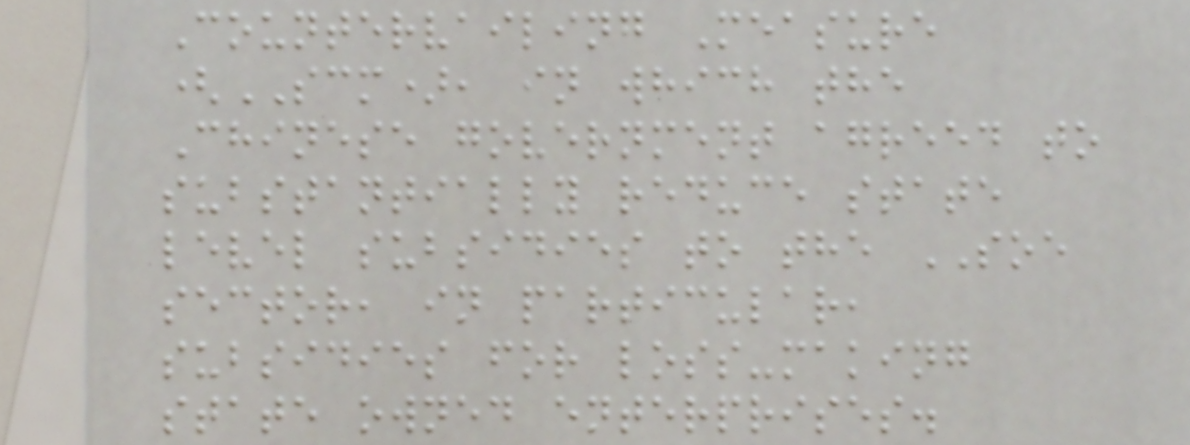Countervailing Measure
(SCM), in which the
Chinese government agreed to
substantially reduce state
level subsidies to the SOE
sector, in particular,
subsidies for loss-making
state owned enterprises.
